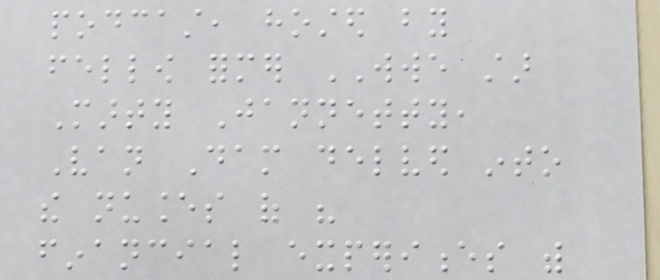podcast, hosted by
fellow former WWE star
Marty Jannetty,
Van Dam delved into
the nuances of his
financial experiences with
